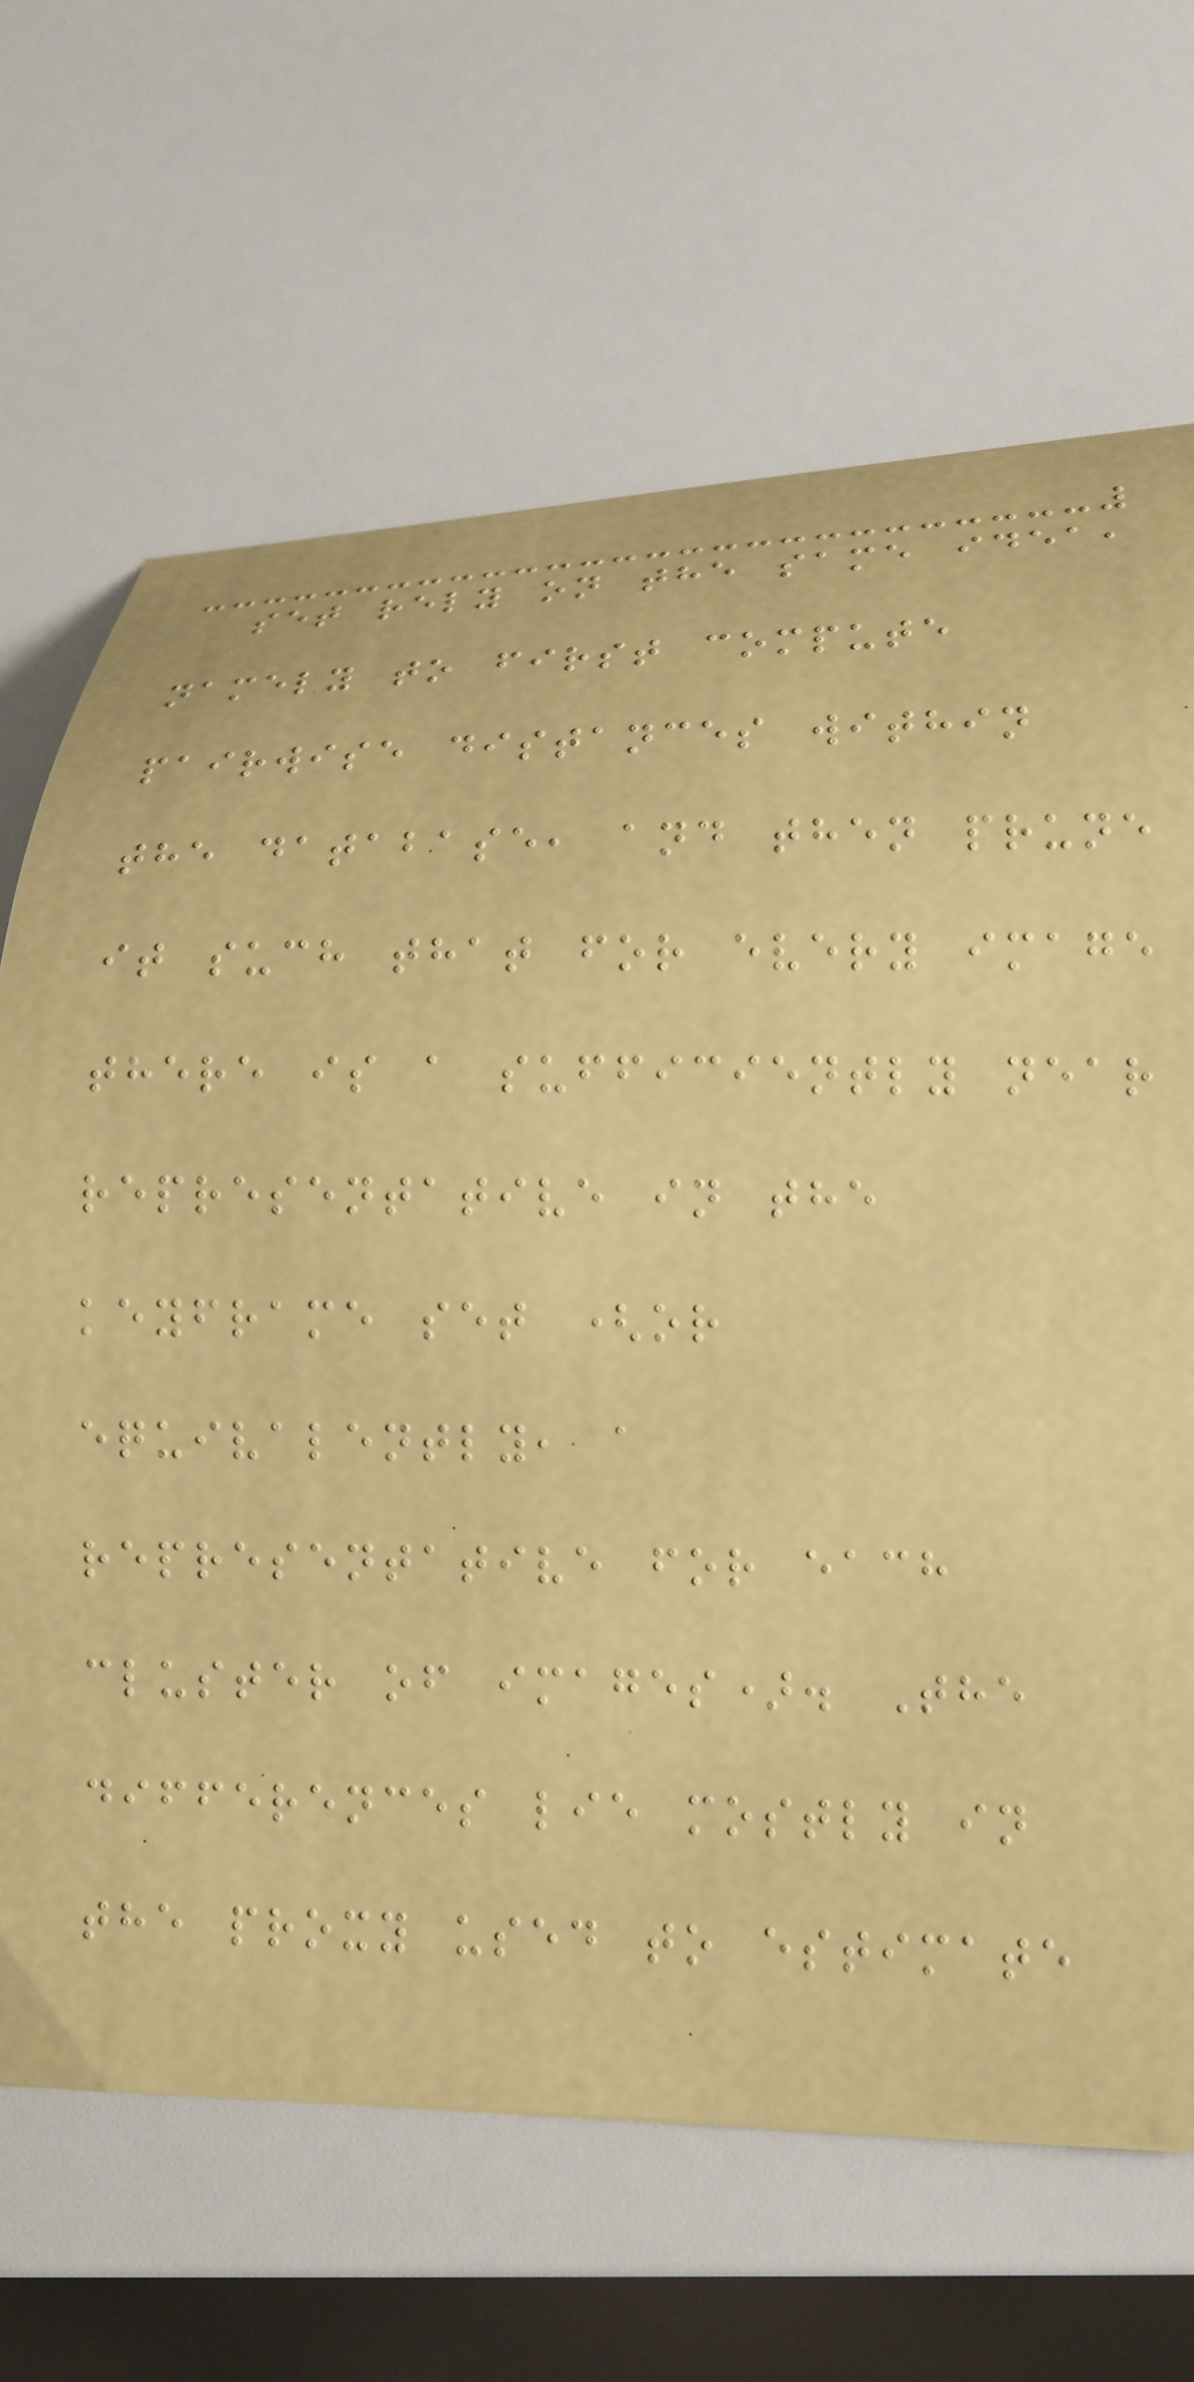set rely on the same idea,
namely to first compute
pairwise distances within
the database, and then prune
it such that for every image
there is a sufficiently near
representative in the
keyframe set (or
equivalently, a
representative for each
cluster of images). The
differences lie mostly in
the proxy used to estimate
